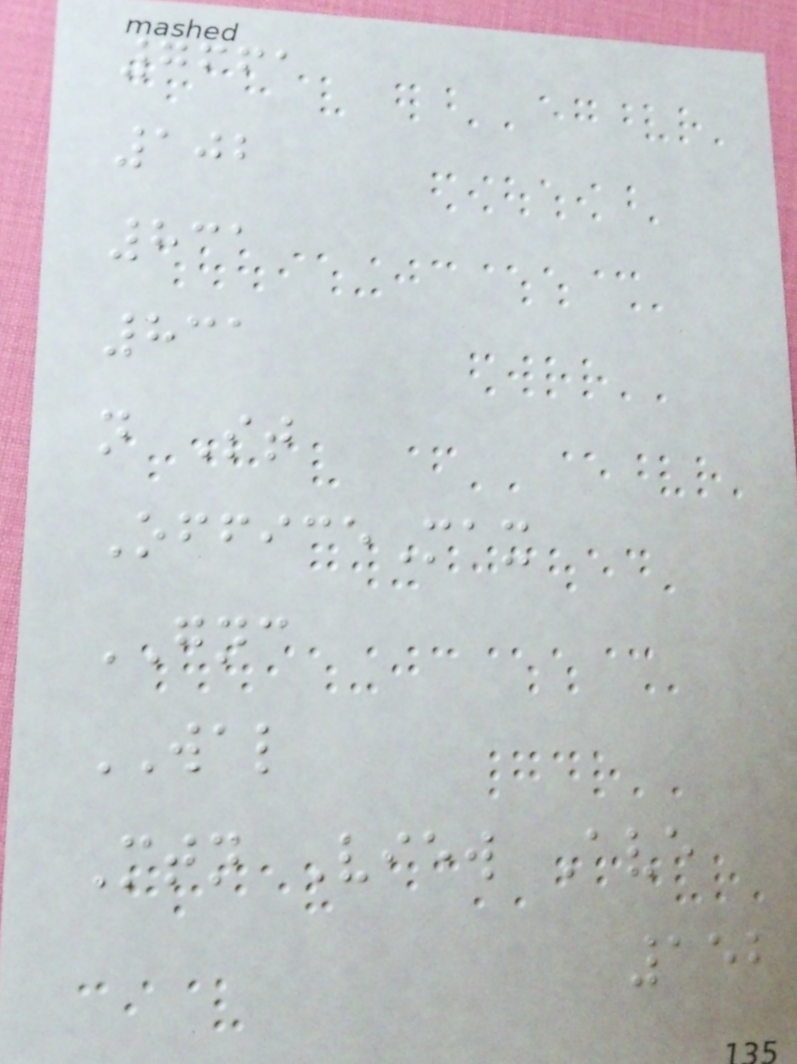7661
102
831
831
n St
OfficeMax
GNC
WAL
Mtn View Ave
152
